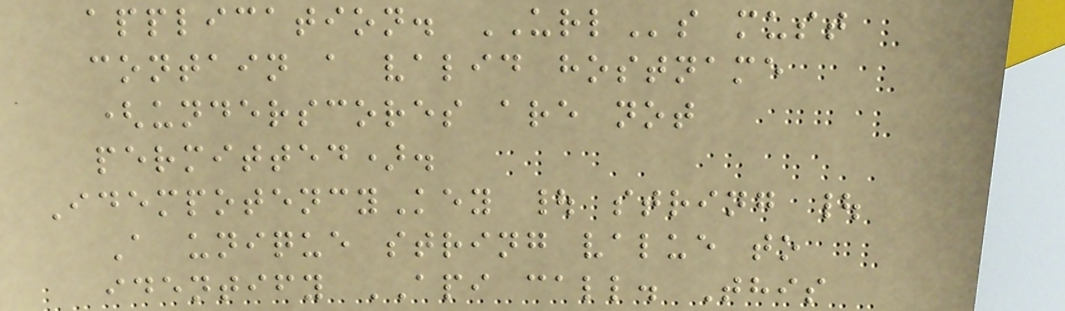application. URLs must
contain a valid hostname
(underscores are not
permitted).
IdempotencyKey | string |
A unique string value to
identify API call. This
